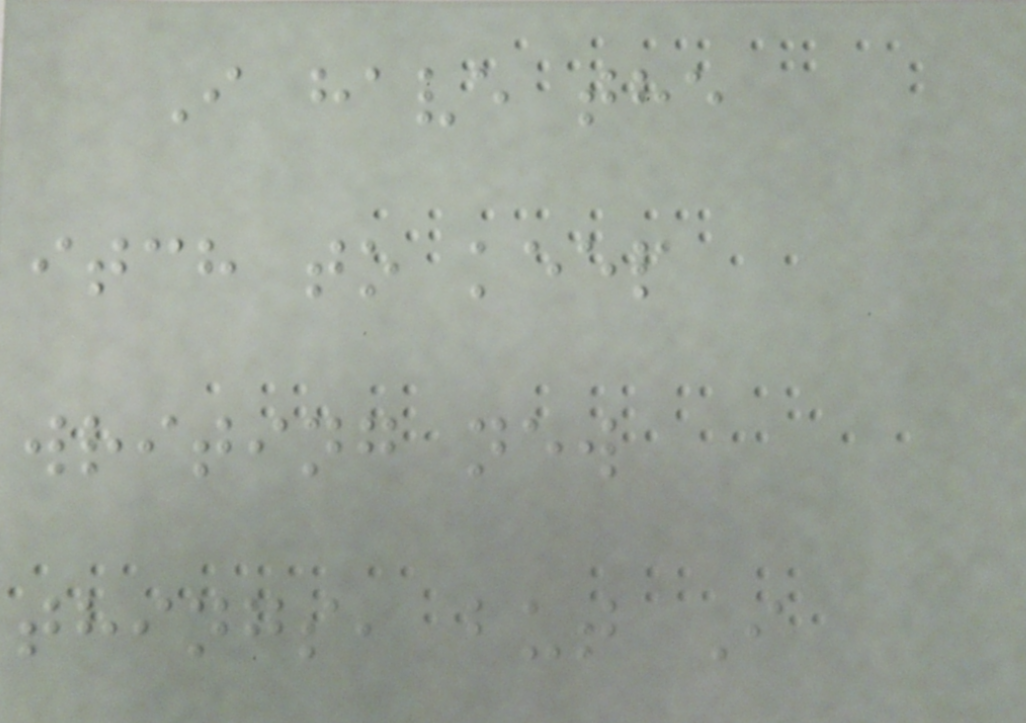I have the
itch to keep
writing new
things, but I
